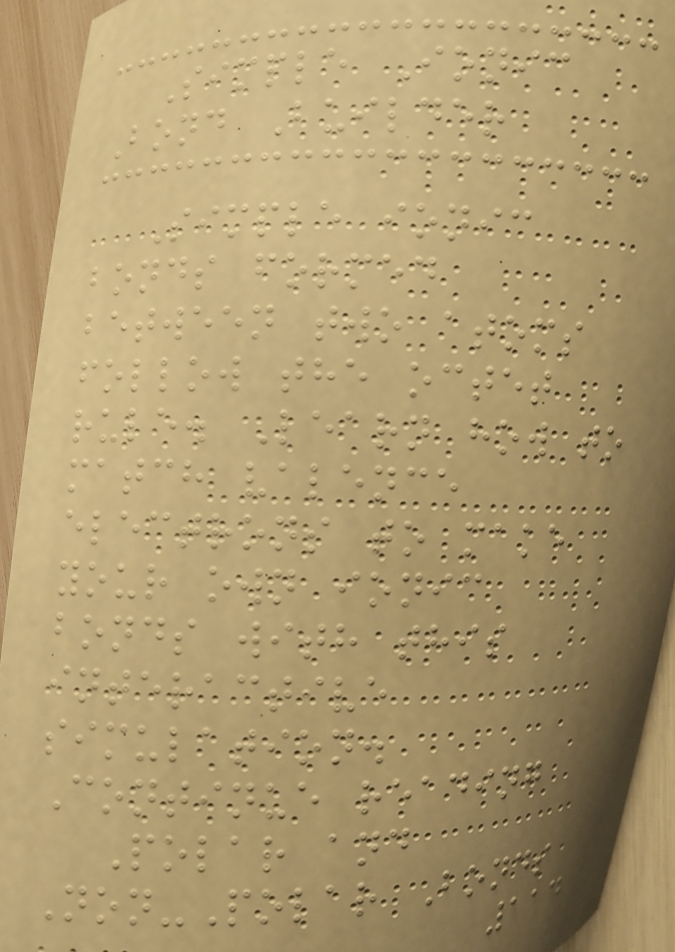Simple Ionic
Bond Builder
Simple ionic
bonds formed
between two atoms
follow the octet
rule. Learn how to
match valence
electrons to make
your own ionic
bonds with this
interactive
simulation.
Continue reading
Polar and
Non-Polar Bonds
114
